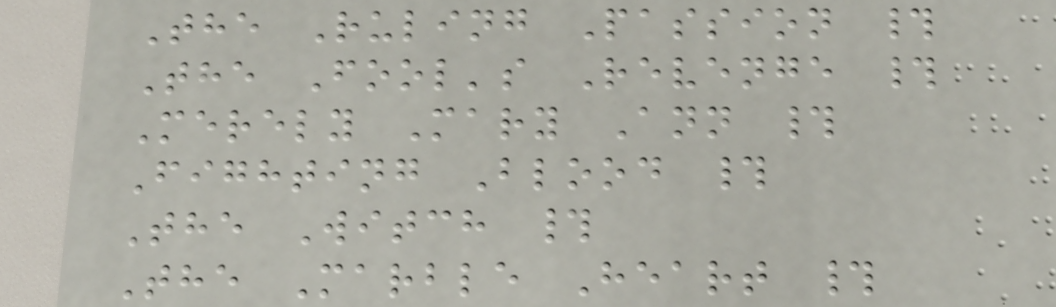The Ruling Passion #
The Fool's Revenge #
Merely Mary Ann #
Fighting Blood #
The Witch #
The Marble Heart #
